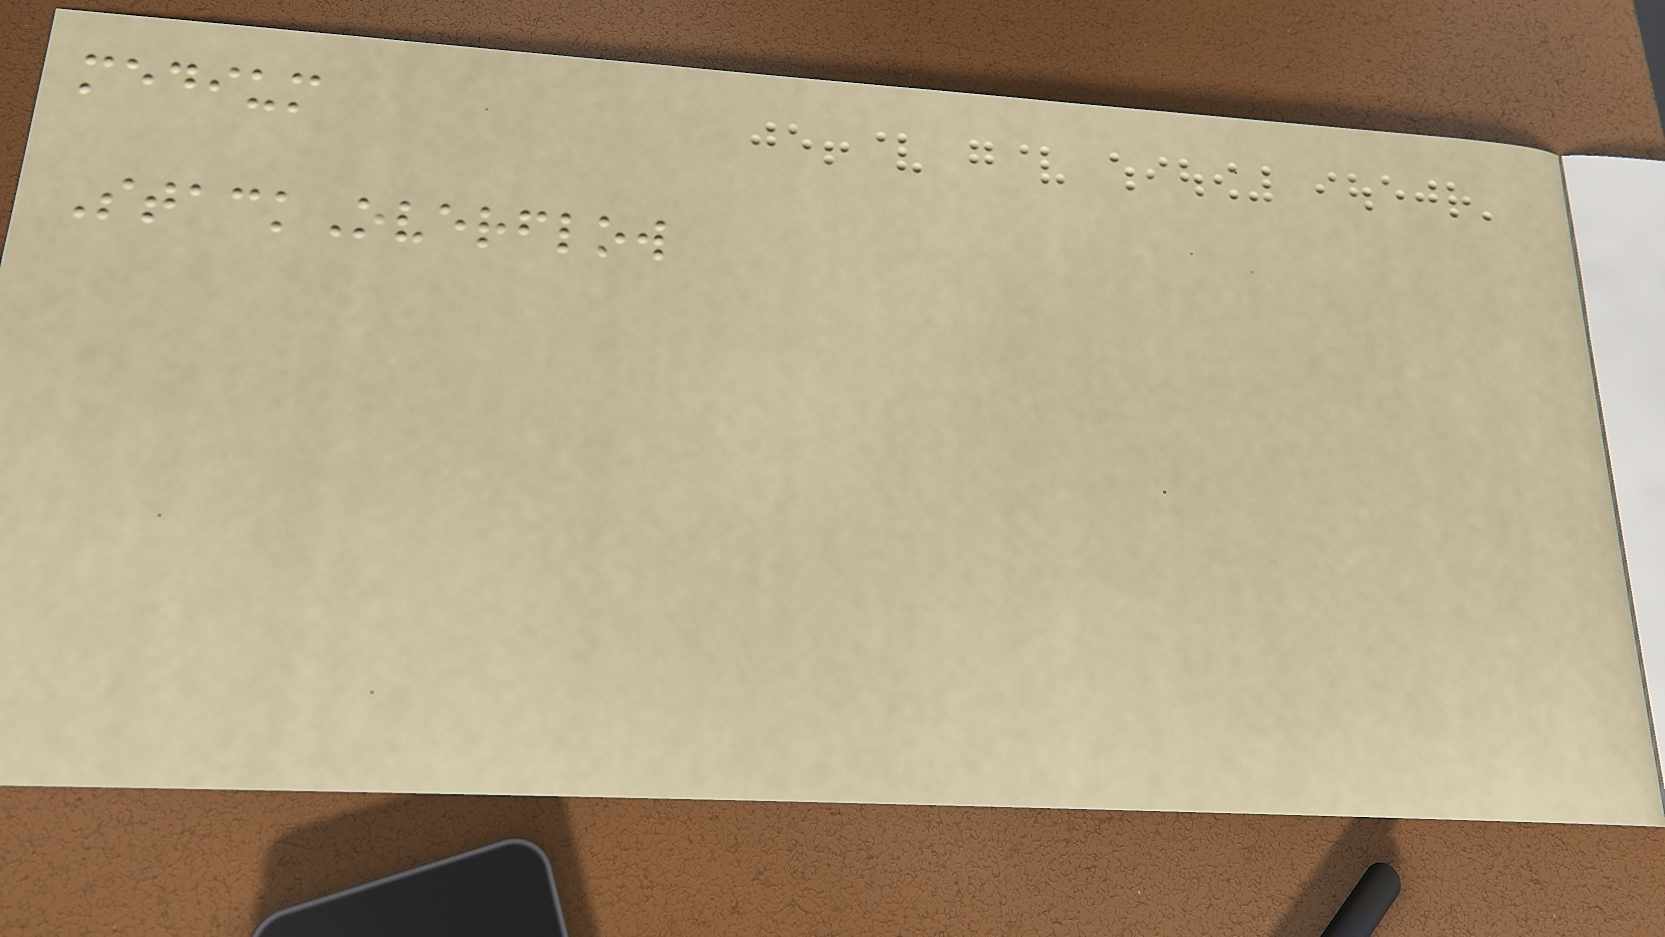medium
StackOverflow
